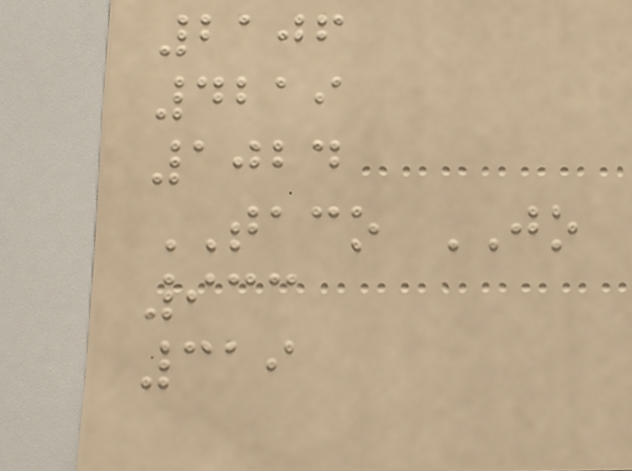2106
4219
1024
TACO JO
933
319
